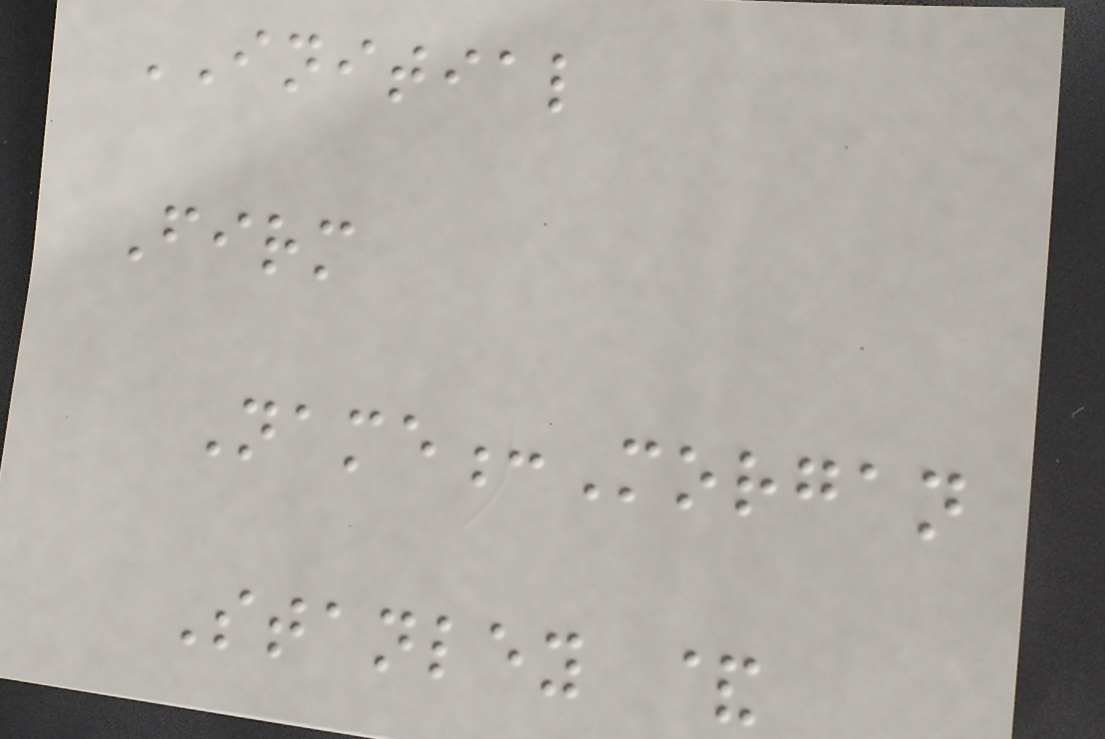INITIAL
Firm
Name:Morgan
Stanley &
